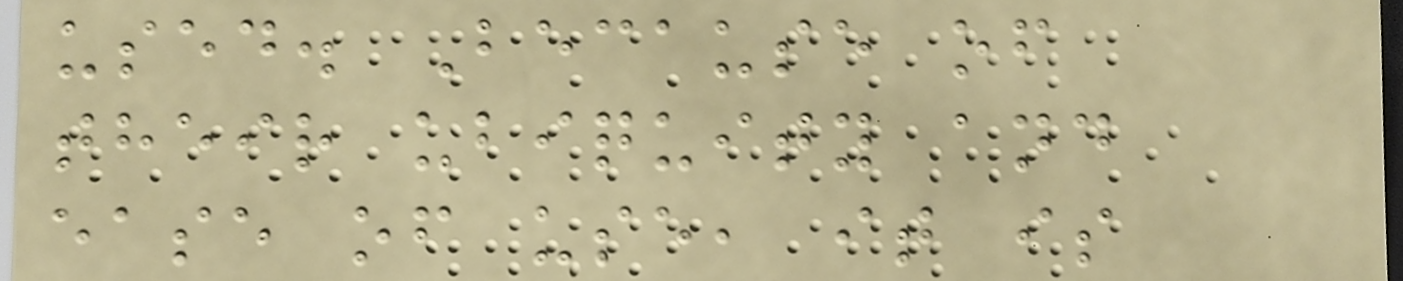used. Because of
their ubiquity and
ease of use, it is
